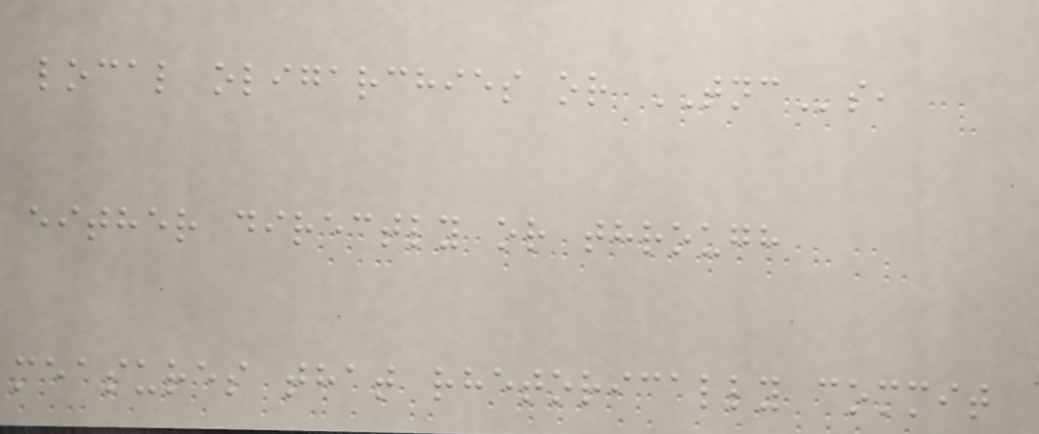local oligarchies or TNCs,
either directly or through
measures that rhetorically commit
